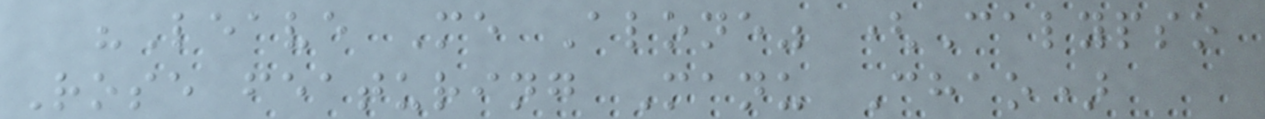"Leave Me Alone" (Calypso
Rose featuring Manu Chao)
